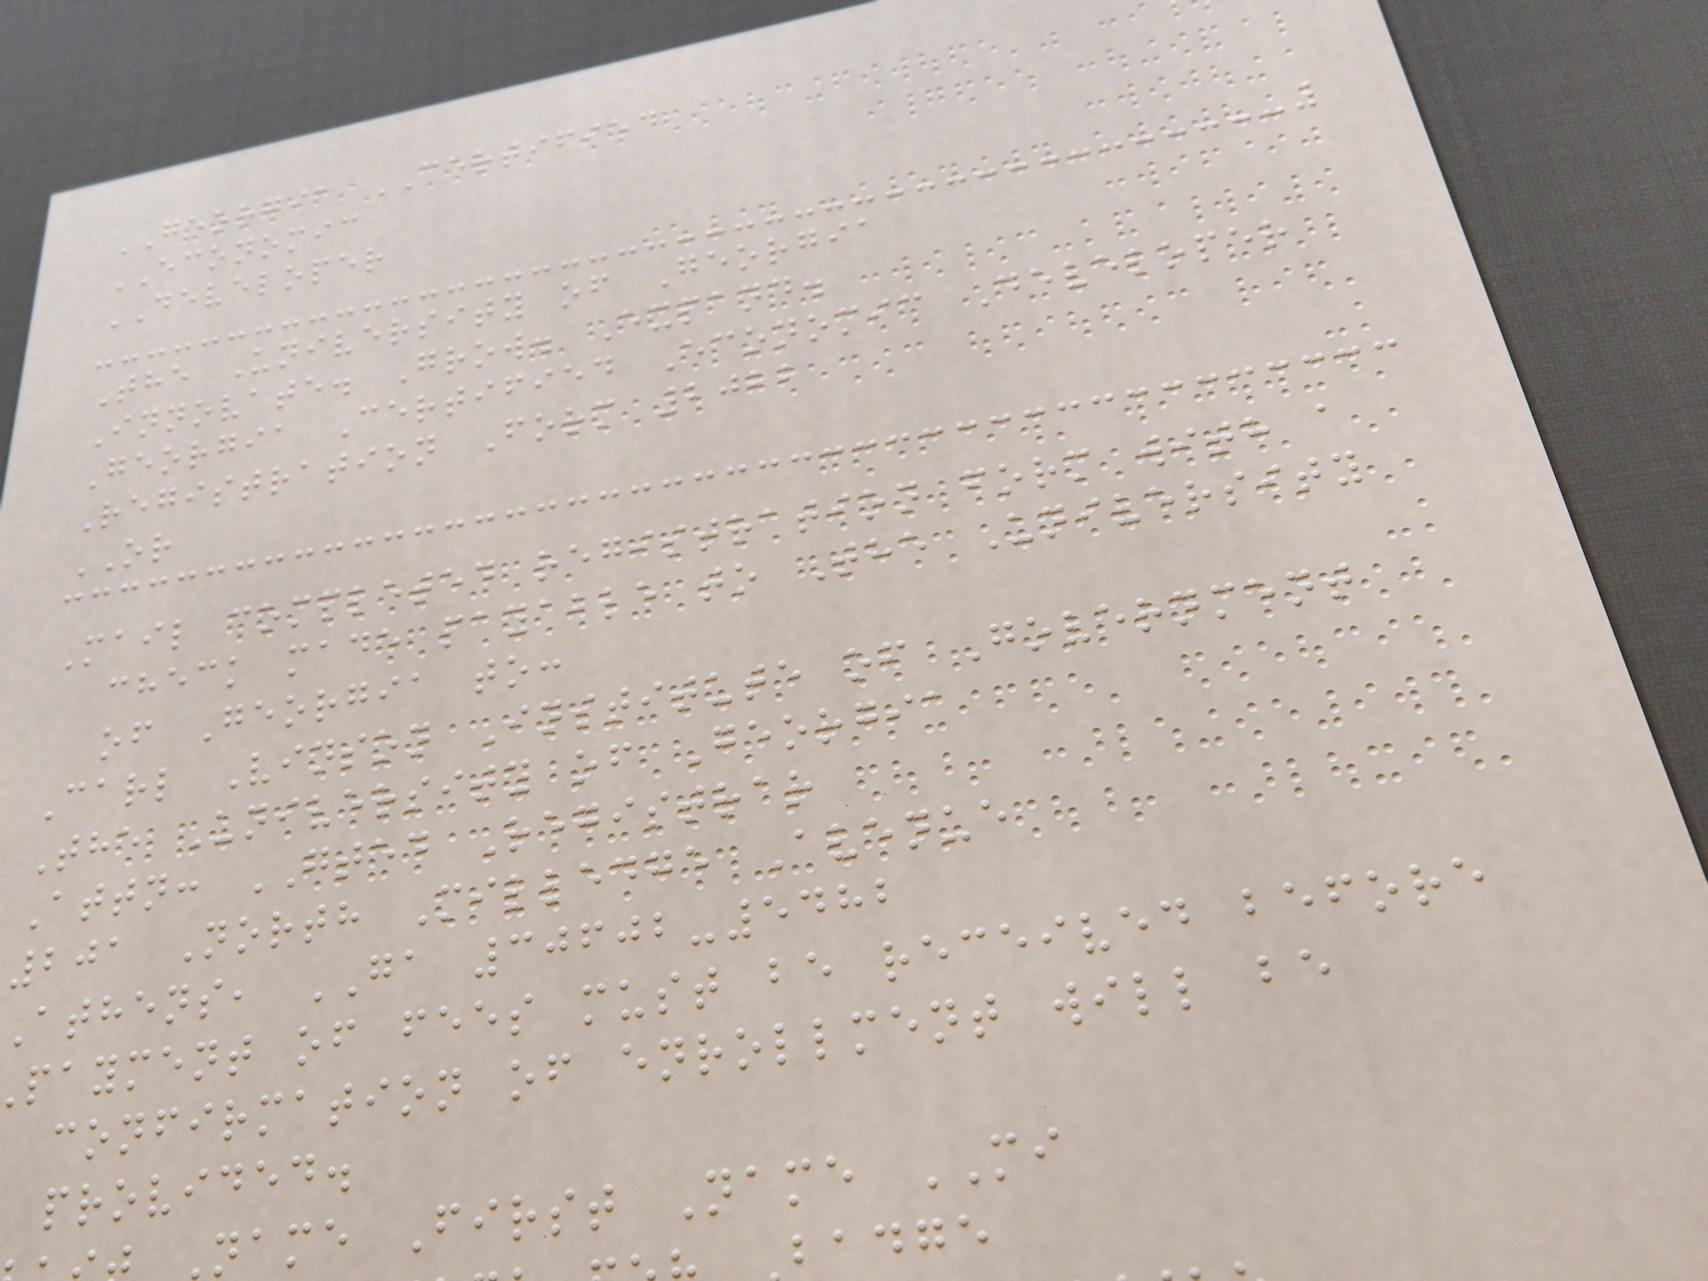GEORGIA CERTIFIED
ECONOMIC
DEVELOPER
The University of Georgia
Innovate. Grow. Expand.
Georgia Certified Economic Developer
Registration Form 2022
OR
Mail completed registration form with a
check made payable to The University
of Georgia to:
Carl Vinson Institute of Government
The University of Georgia
Attn: GTED Registrar
201 North Milledge Avenue
Athens, GA 30602-5482
payment of fees must be received before
confirmation of enrollment will be
provided.
name First Name MI
